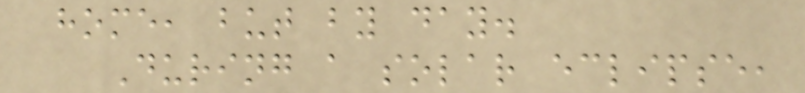home, but by day.
During a solar eclipse,
